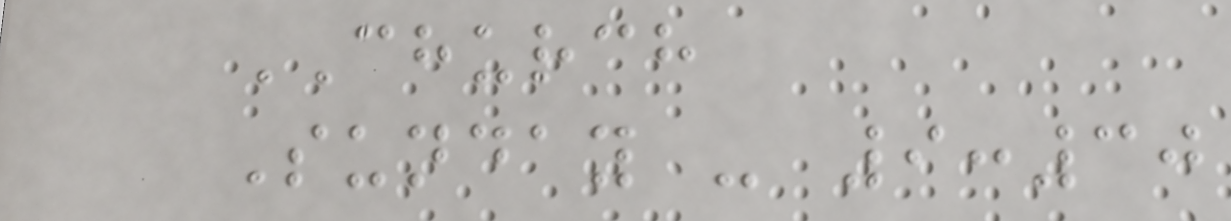CHURCH
Sunday - 9:30
